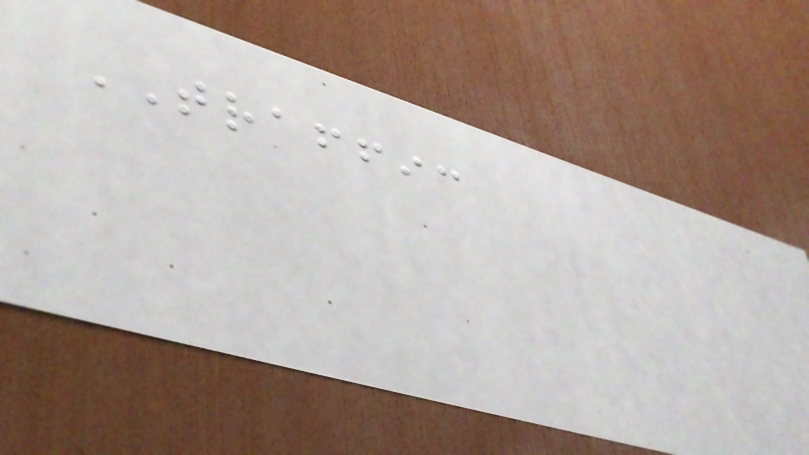TRAFFIC
